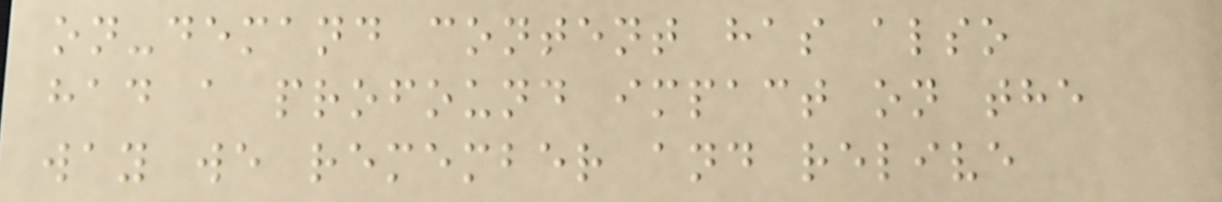on-demand content has also
had a profound impact on the
way we remember and relive
